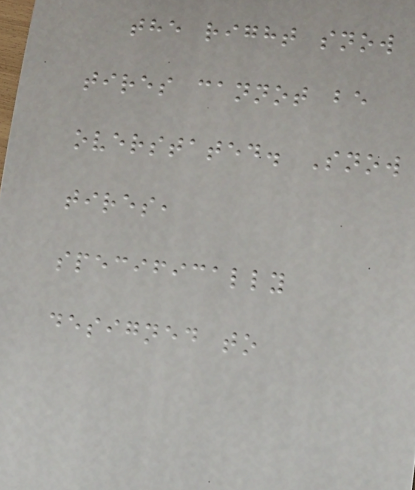the right snow
tires cannot be
overstated. Snow
tires,
specifically
designed to
